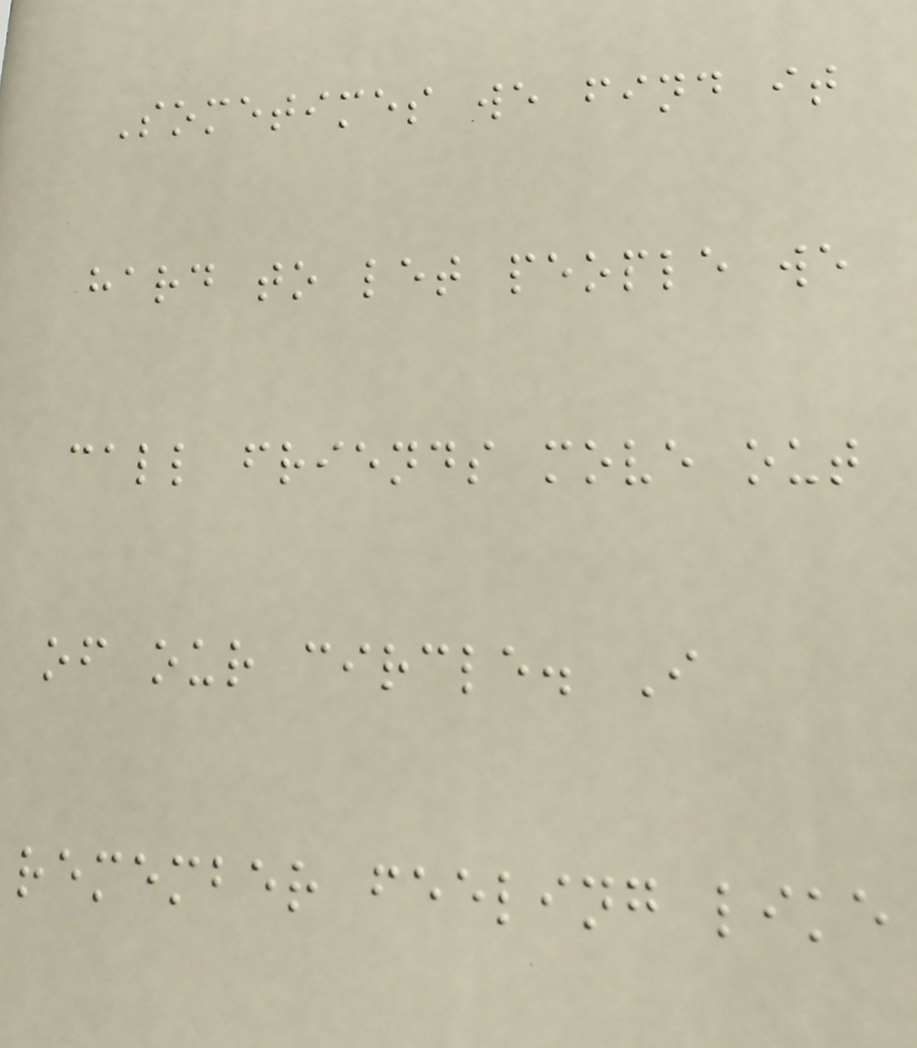Sometimes we find it
hard to let people we
call friends move out
of our circle. I
remember feeling like
